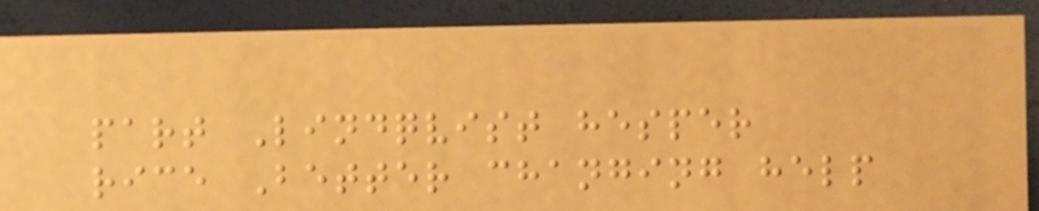part Lindqvist hesper
rice Better changing help
